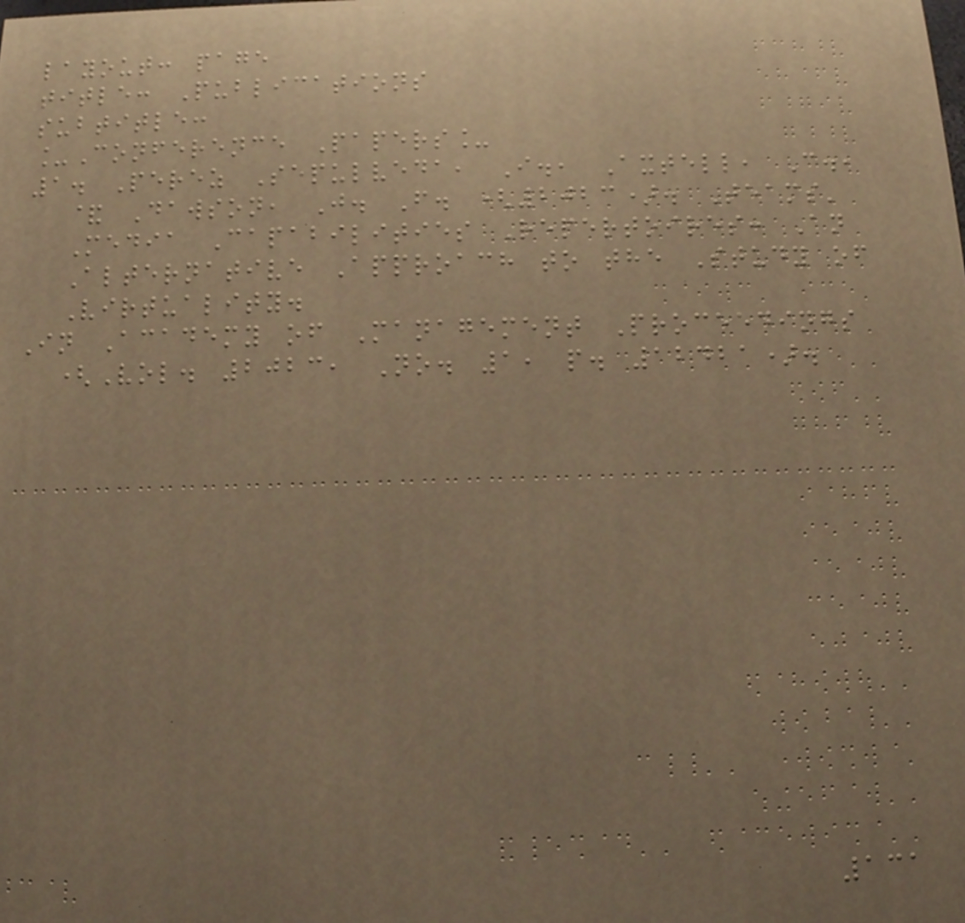layout: page
title: Publications
subtitle:
_Conference Papers_
1. Perez Sepulveda, I., Axtell, C.,
& Dawson, J. F. (2023). Teams'
Media Capabilities Repertoires: An
Alternative Approach to the Study of
Virtuality.
In Academy of Management Proceedings
(Vol. 2023, No. 1, p. 12421).
131
